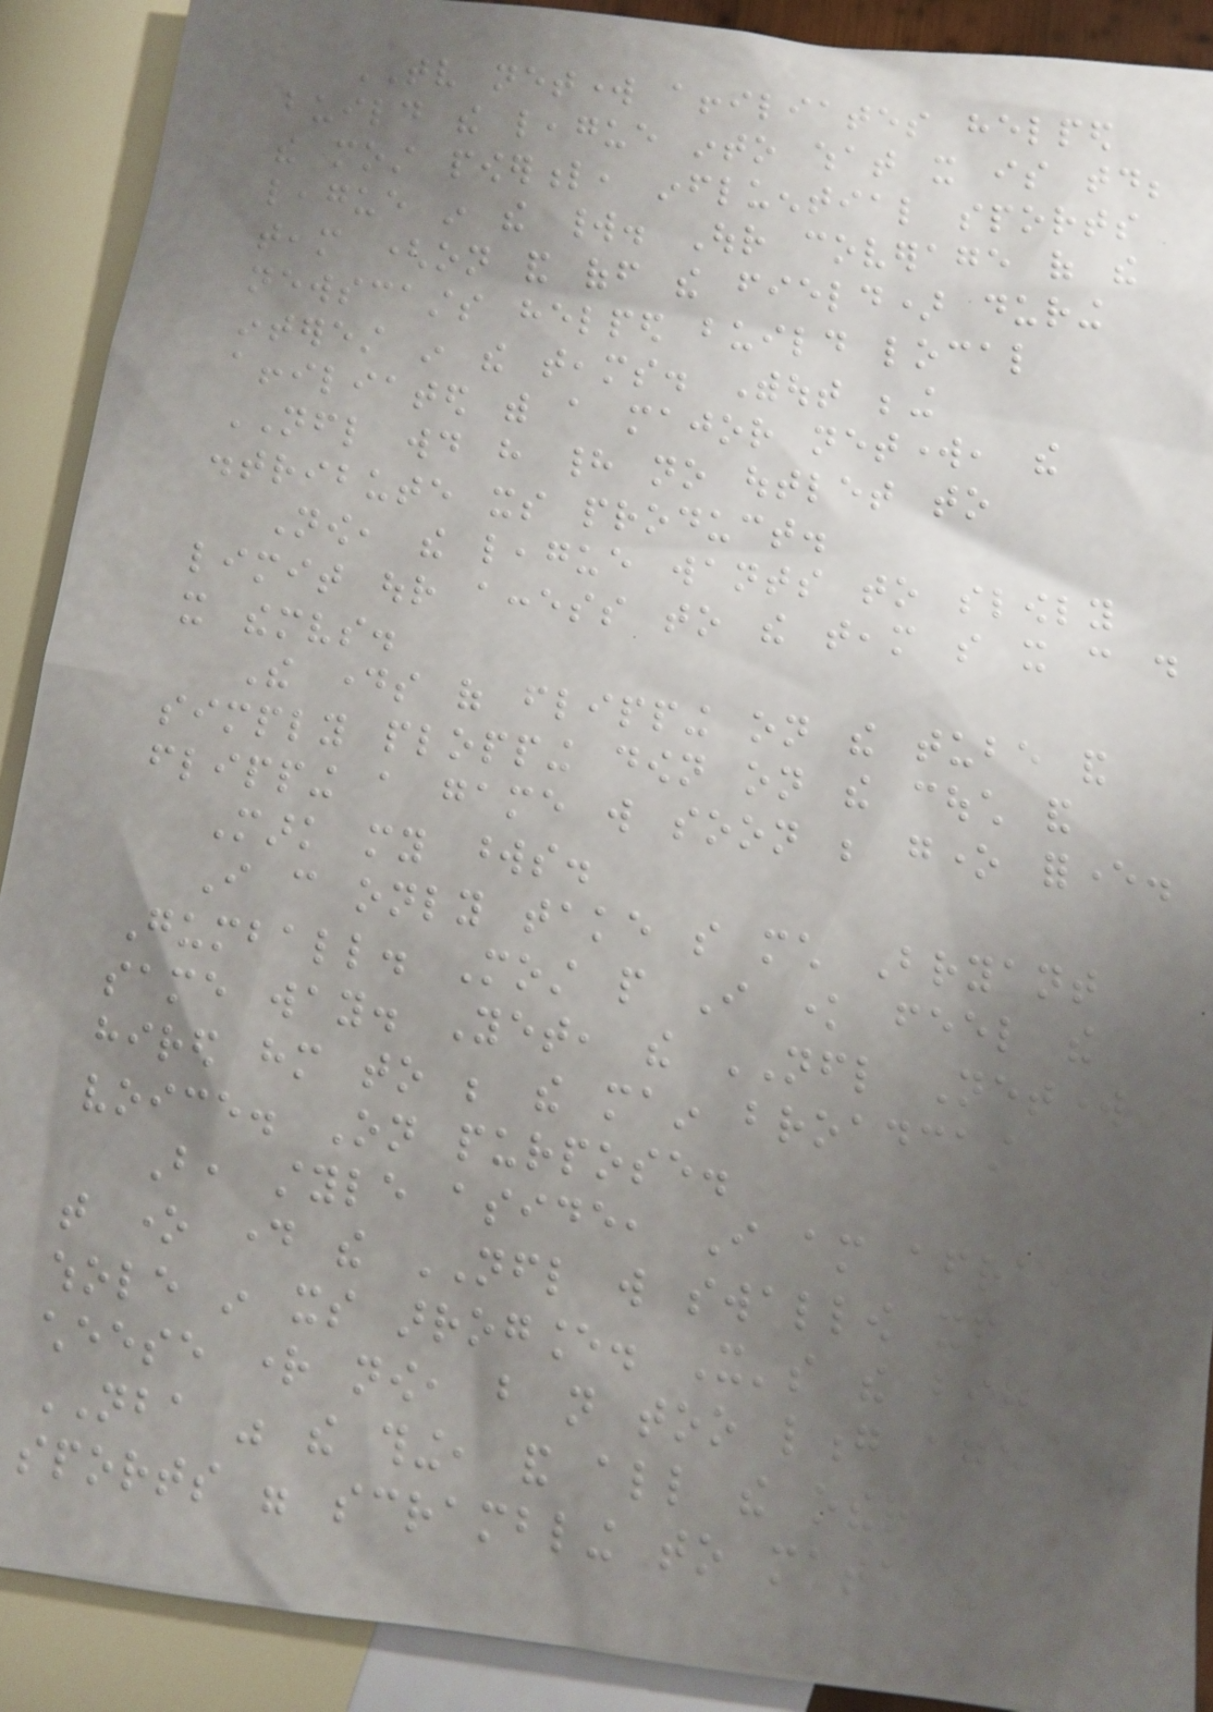TV network affiliates helped
build the league into what it is today;
the most powerful, influential sports
league in the world. Our coverage of the
team (on and off the field) during
newscasts helped build local
interest in the teams. Without being
affiliated with a major network, the
NFL would have had no outlet to
distribute its product.
Now, the league wants to slowly
limit our access to the team so it can do
it themselves.
The days of flipping on the tube and
simply plopping down on the couch and
flipping a game will soon be gone forever.
Mark my words.
I can only take so much Bryant
Gumball. Most people I know feel the
same way. Yet, the NFL Network
hired him to be the main broadcast
voice. On purpose.
But, style aside, I am afraid
that one day the NFL will swallow itself
whole in its arrogance. It's the big
cheese right now, but not too long ago, the
NBA was the thing, and all the other
sports were scrambling to match the
